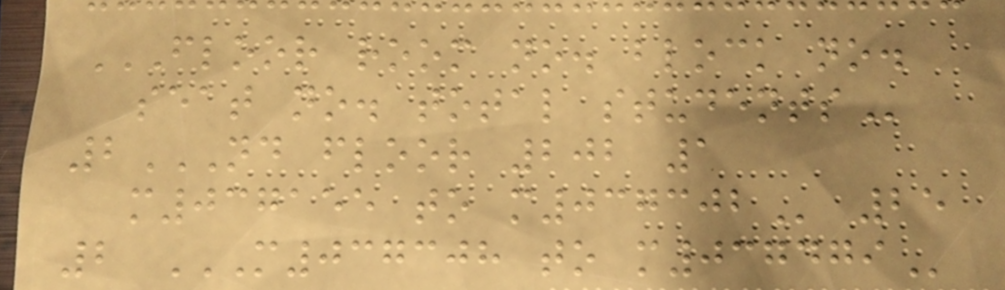FLOOR ROOM NO. BLOCK NO.
SEAT NO. TOTAL STUDENTS
2ND FLOOR 202 1
M037155 TO M037302 25
2 M037308 TO M037479
